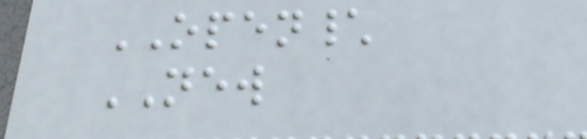OPEN\
NEW
